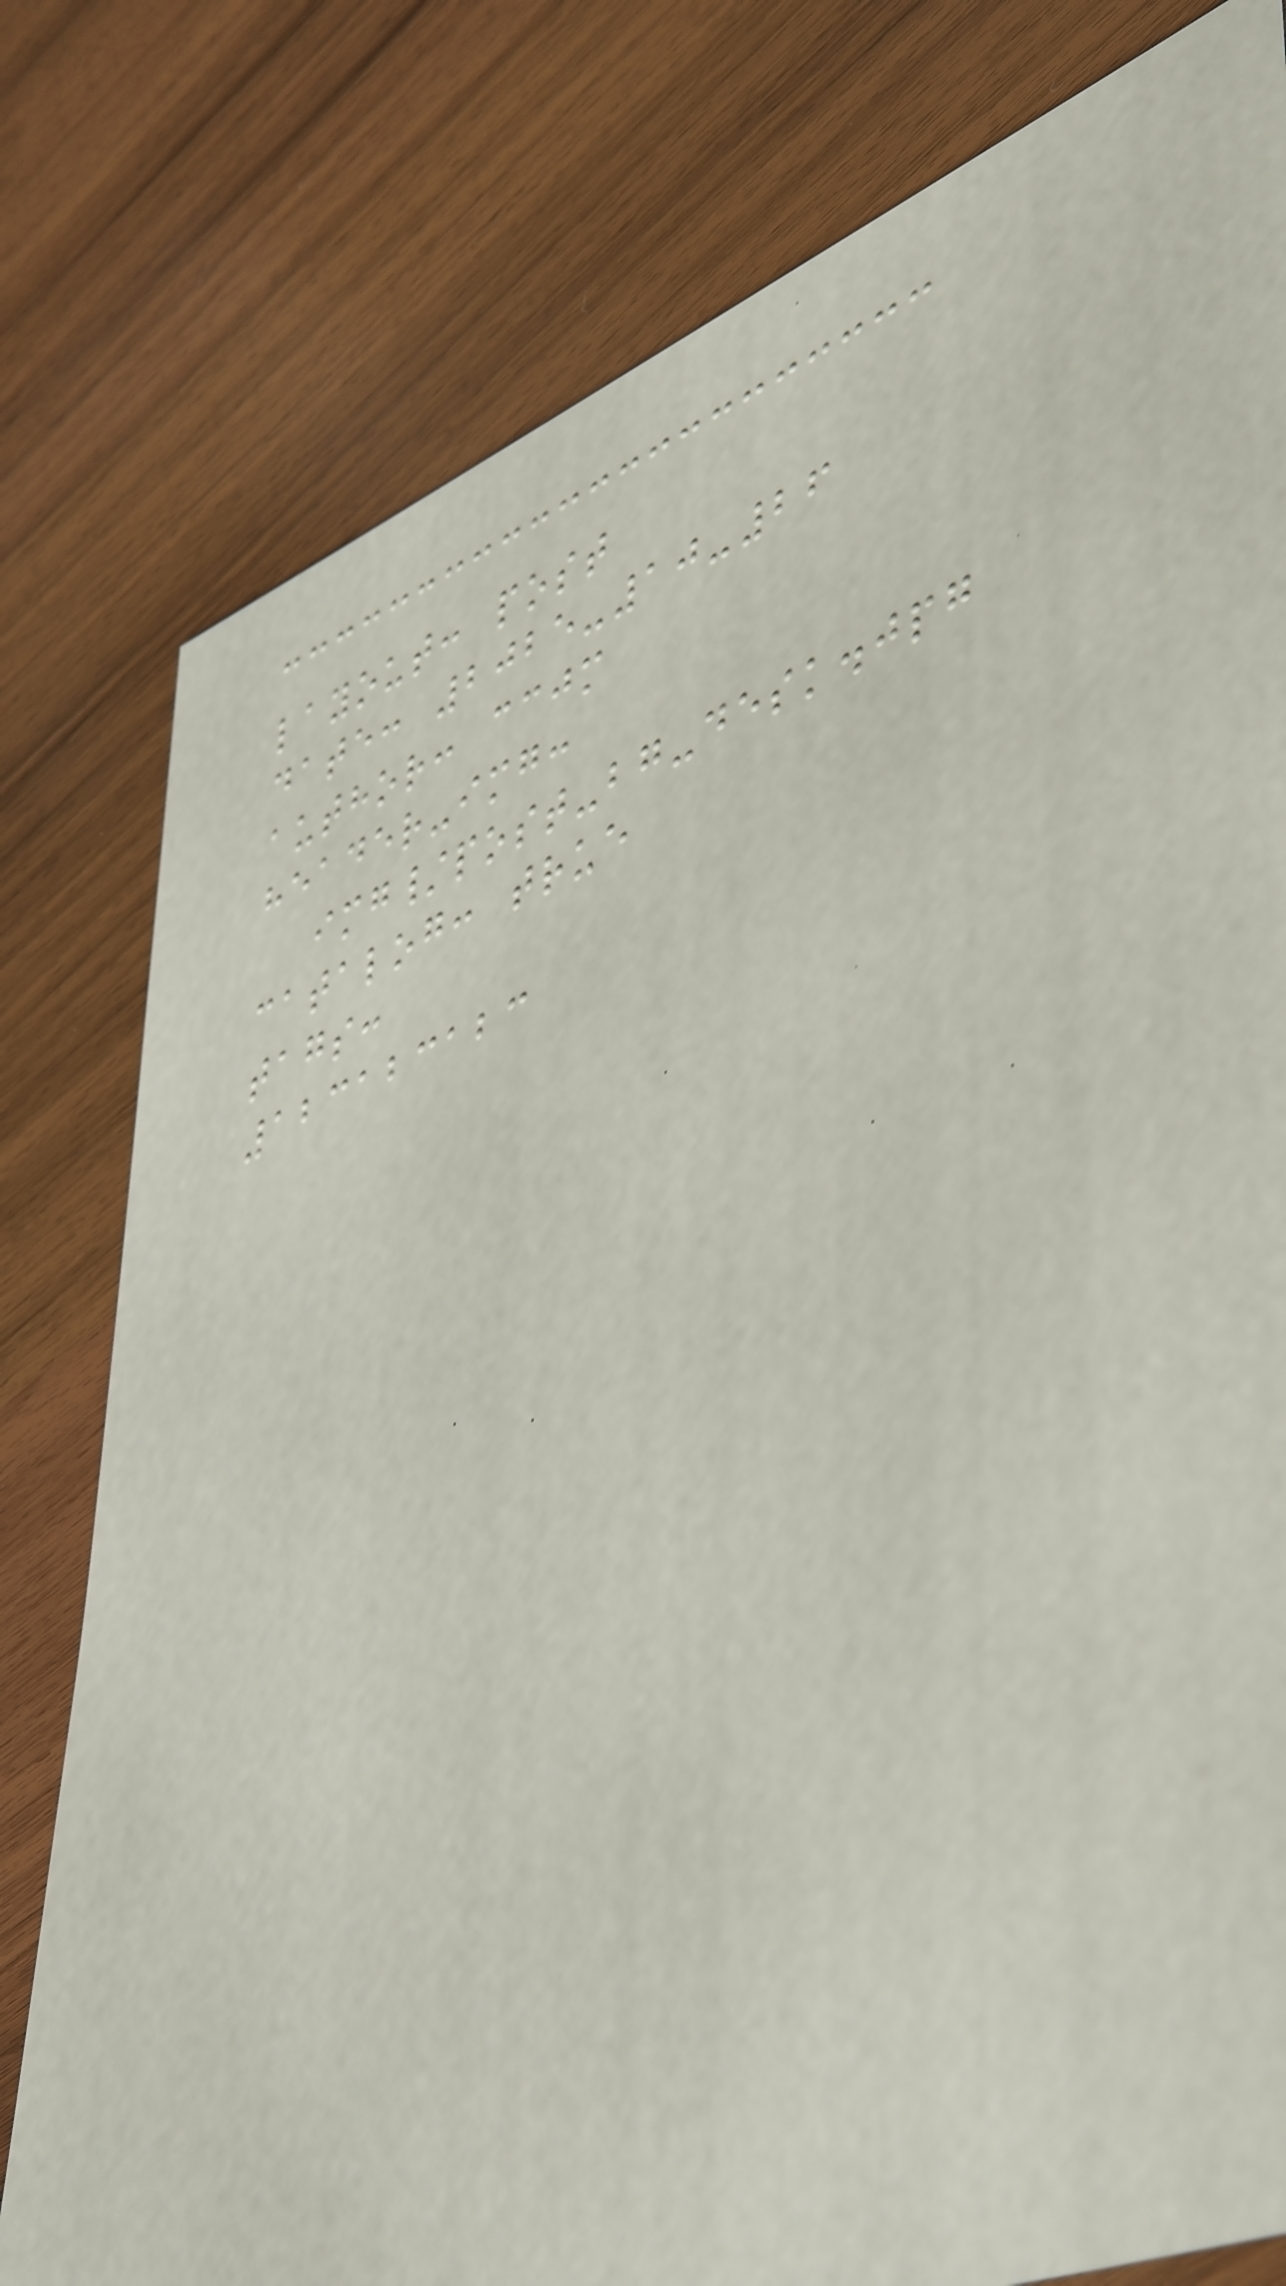layout: post
date: 2025-10-26
author: ccjm
header-img:
img/post-bg-desk.jpg
catalog: true
tags:
123123123
